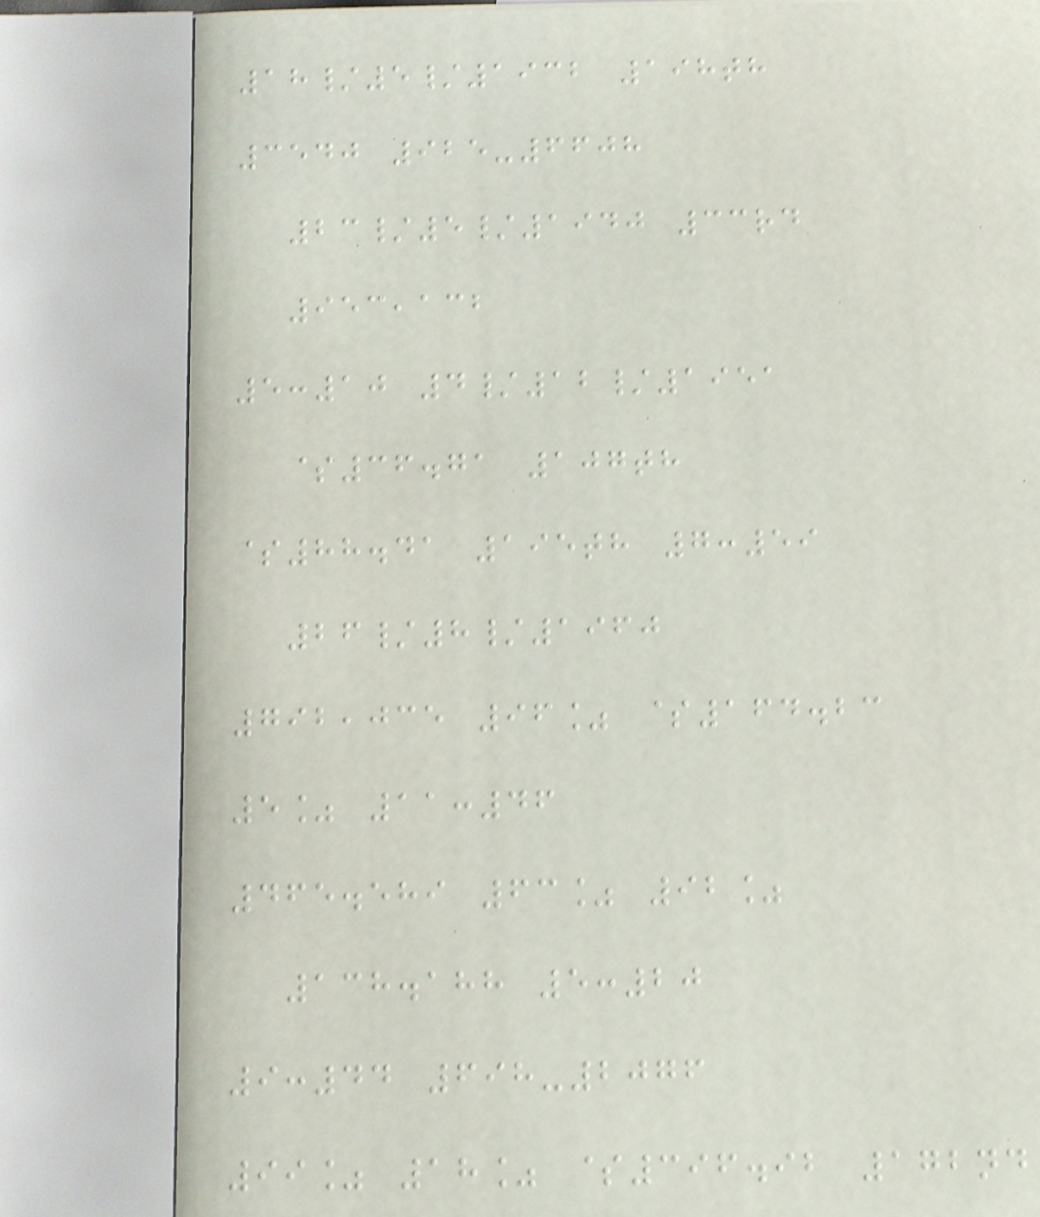18/5/1932 198th
3540 925-6608
23/5/1940 33rd
953,132
5:10 4/12/1951
$36.71 107th
$88.41 195th 7:59
26/8/1960
792,035 96% $164.23
5% 11:46
465.589 63% 92%
138.188 5:20
9:44 698-2076
99% 18% $396.92 172nd
